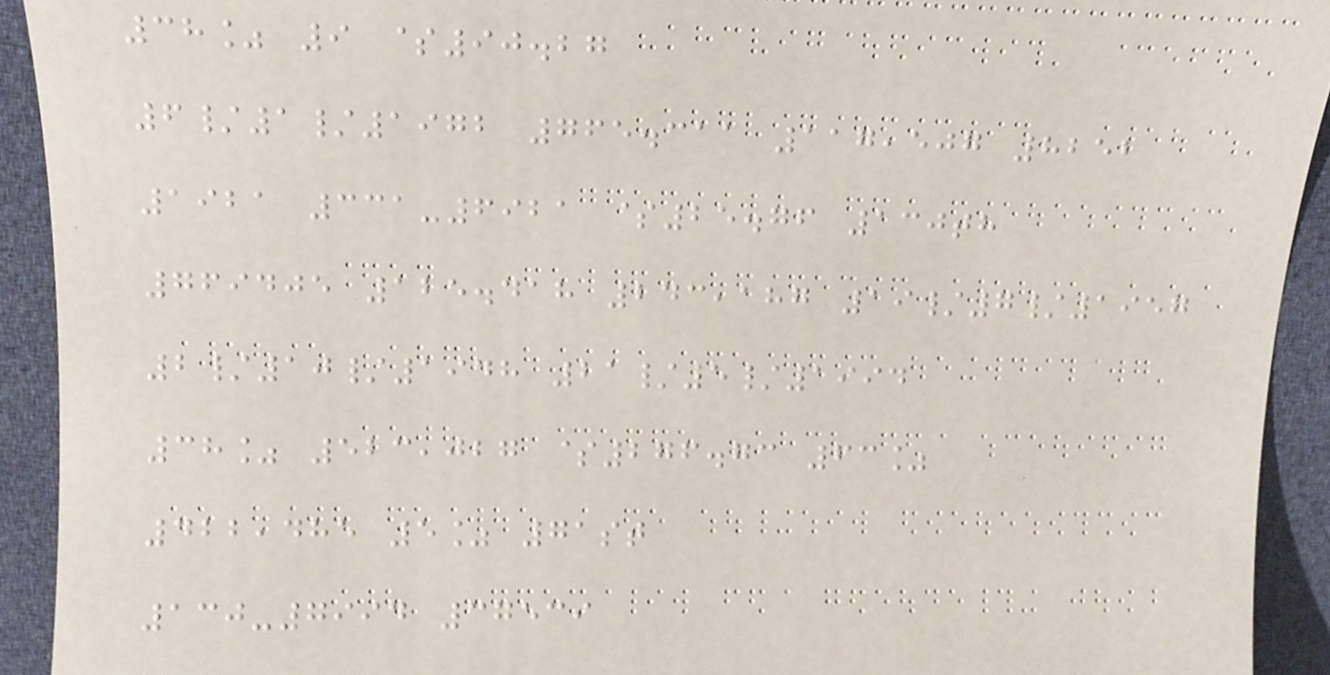38% 9 $90.27
6/1/1972 765.311 117,507 8252
1921 331-6921 $25.76 130th
769405 125.418 243,187 19/7/1957
2/10/1948 21/5/1994
38% 523,027 $276.73 63%
422,485 5% 71st
130-7994 37539
